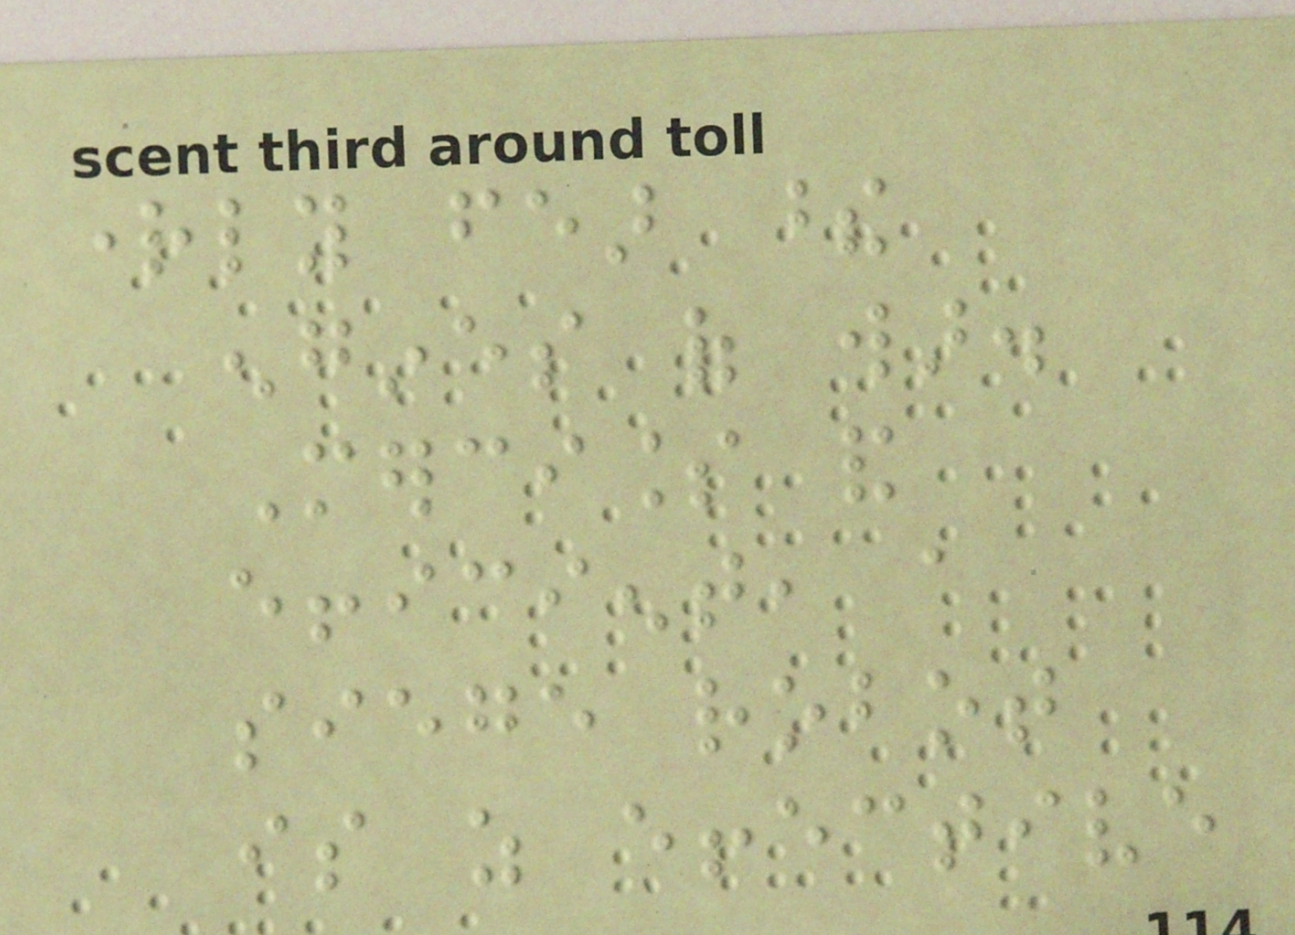rightly fear these
engines of war.
Merciless and
efficient, a
siege robot
is as effective
